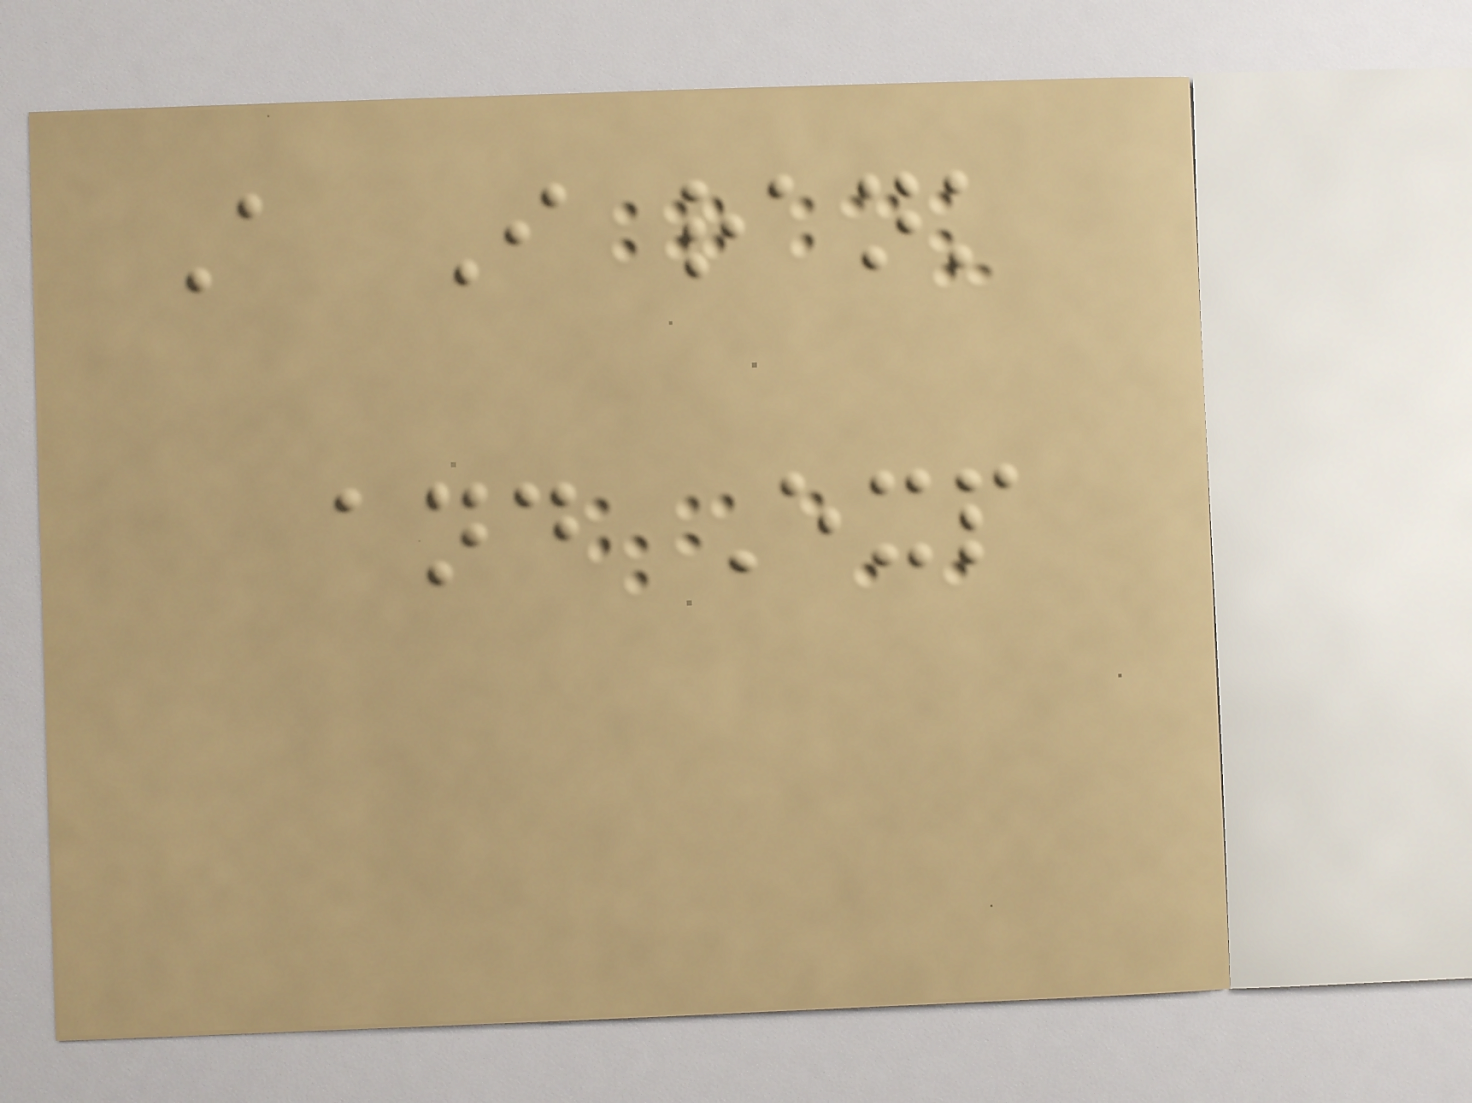A I rank
and Exp
